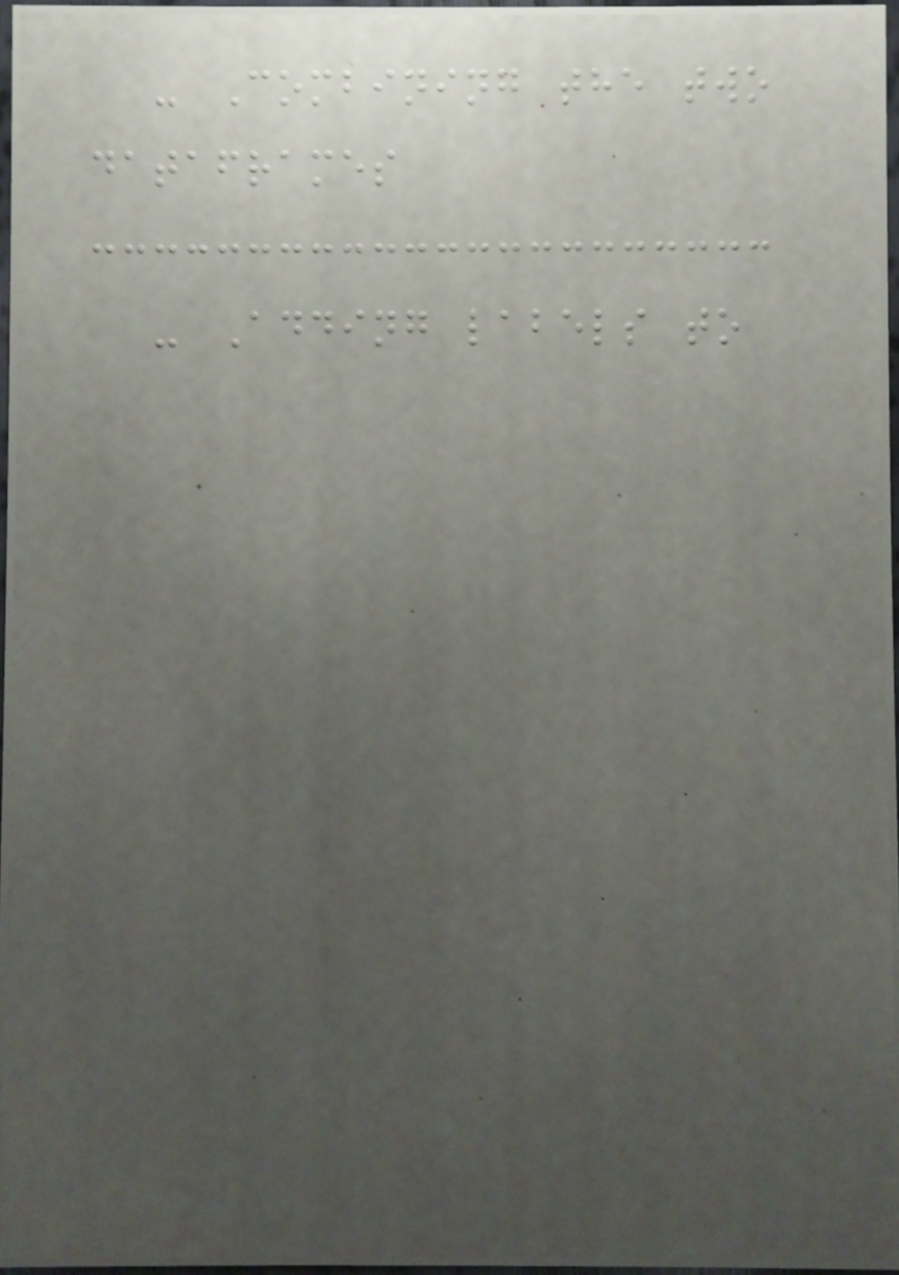- Combining the two
dataframes
- Adding labels to
